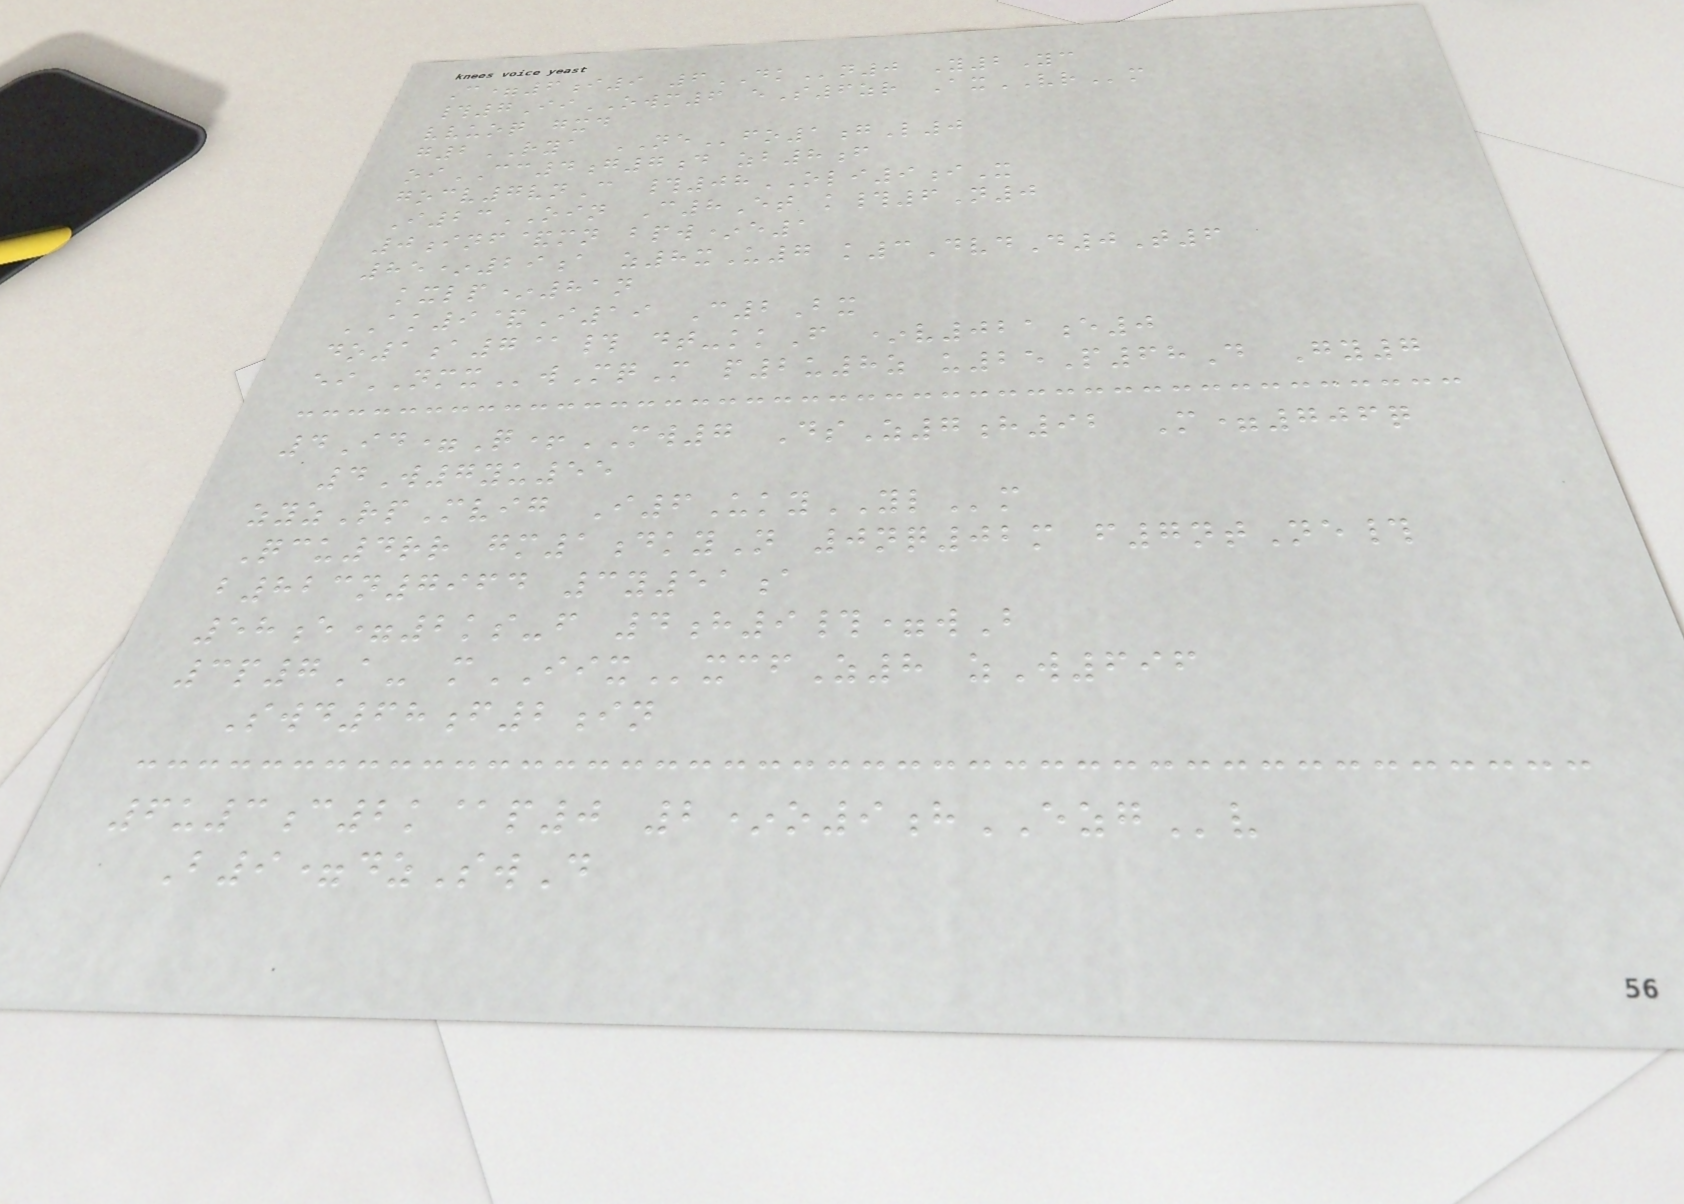C=6i9 6DKn0 Y2Yc
#7IiOWM6 eS6zr AxVRm
vvuoq gxd
g2RYA NEfo1gL0
oiCC4g7d zb8f
gocv7vnC #08OLI9iX
I23OIN C8Et k#6N0
0inf&mn bpw*e1
85*29a z8xU7 k3DvdD0T6
kxlp*81n
AK9&I19 C2Bx
do1a7@# dt-kkF *v021e0
eiNMXwMqM p2u8z u25P68D Gy7
4Id=Q+MW7 DsZ7h92 M=706q
4W7yu55
zyzRpMvig I6UkyYLm
Qcu4rr gm1dkyN 0nq02m f7ntNe#
b823n7964 3y51a
58e=2ks-f 4h9#=wB
3p7A- mIIXxcfZ8 zW696
Swd68f2in
6u3c2k@p0 2*o9hEZGv
B9=dzSwD
